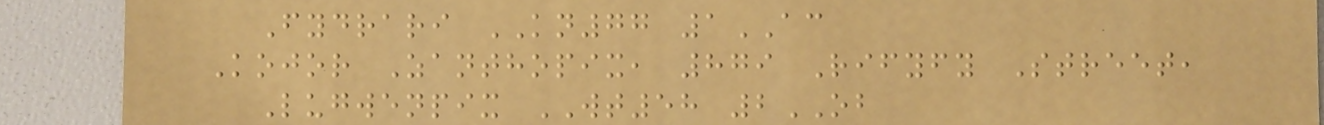Fydrari KN77 1AC
Kojor Zanthopix, 879 Rifyfy Street,
Lugwenpix WT58 2OB
